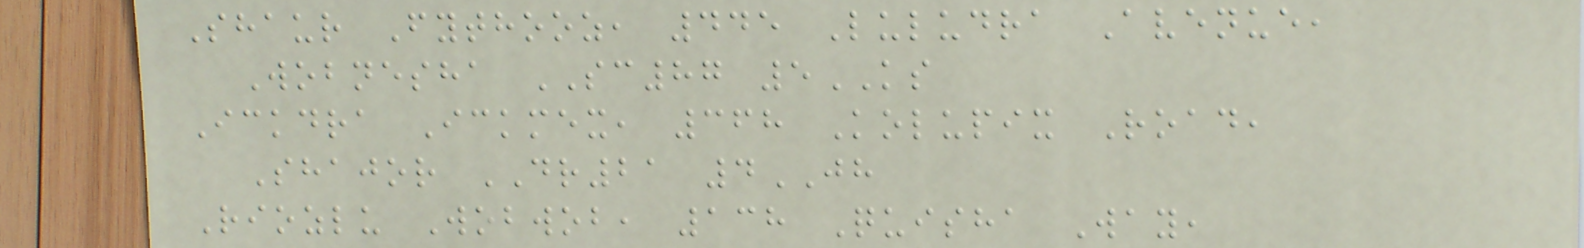Shaur Fythooz, 445 Luludra Avenue,
Wobnesha SC87 5KS
Ickdra Ickmex, 368 Kolupix Road,
Shajor DR21 4JH
Riozlu Wobwob, 138 Quisha Way,
